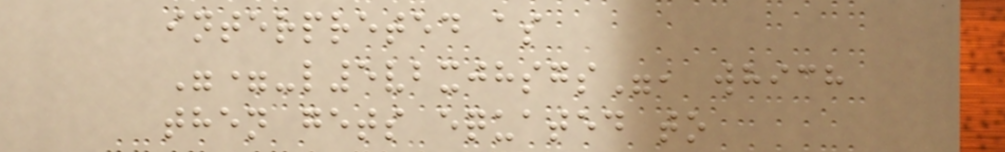interpreted as
"=-l5vbxjhsgs", which
then gets equated to
